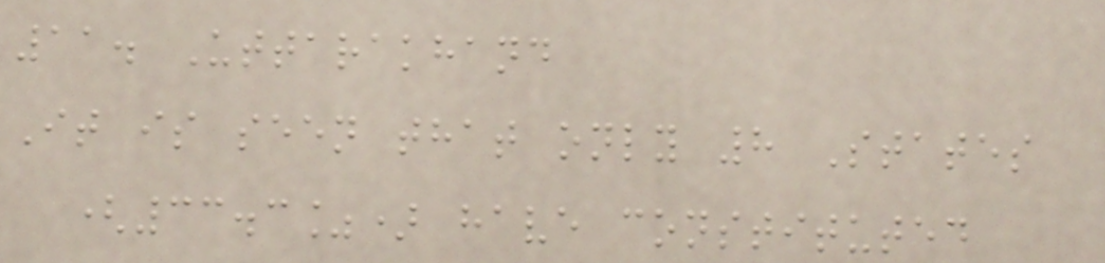11. Uttarakhand
It is seen that only 8 States
(33.3%) have constituted
